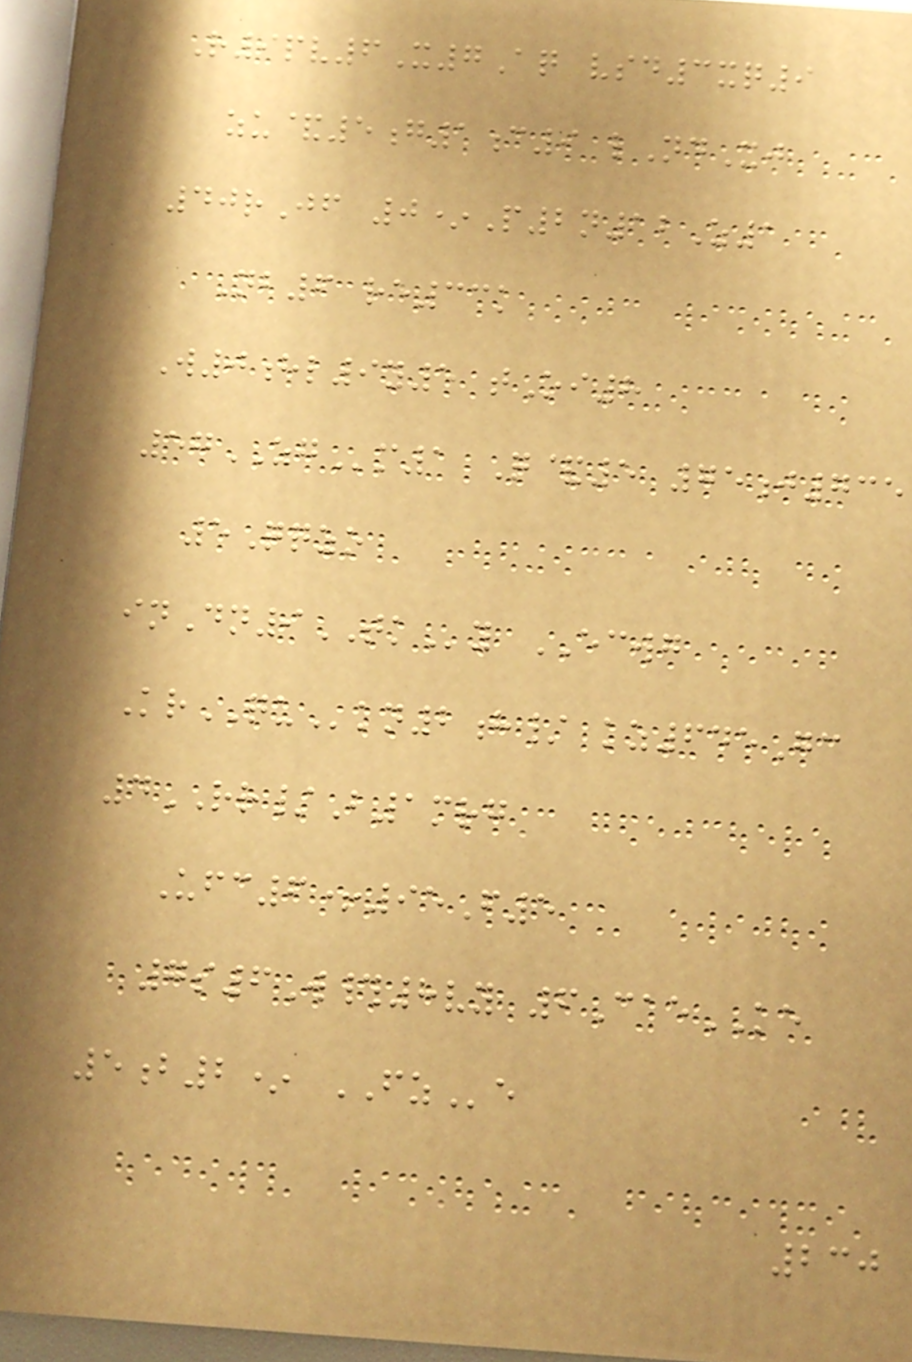R9pv6X7Aq vsd3xq9
zu&5g1c9 lNdXj
40rJf 0*P2n12Z1
Nb6 re33k
W0hl9y5 tOi8
57ZGm1 Q&5 75j735
5Qqzo
inDn9TKy ECWG
KrQUkn2h/ kz645Gc
4RR/B1mrg
Ufc6+95F5
7s6W#8vy 6CaeKE
5b2* FZe
230
